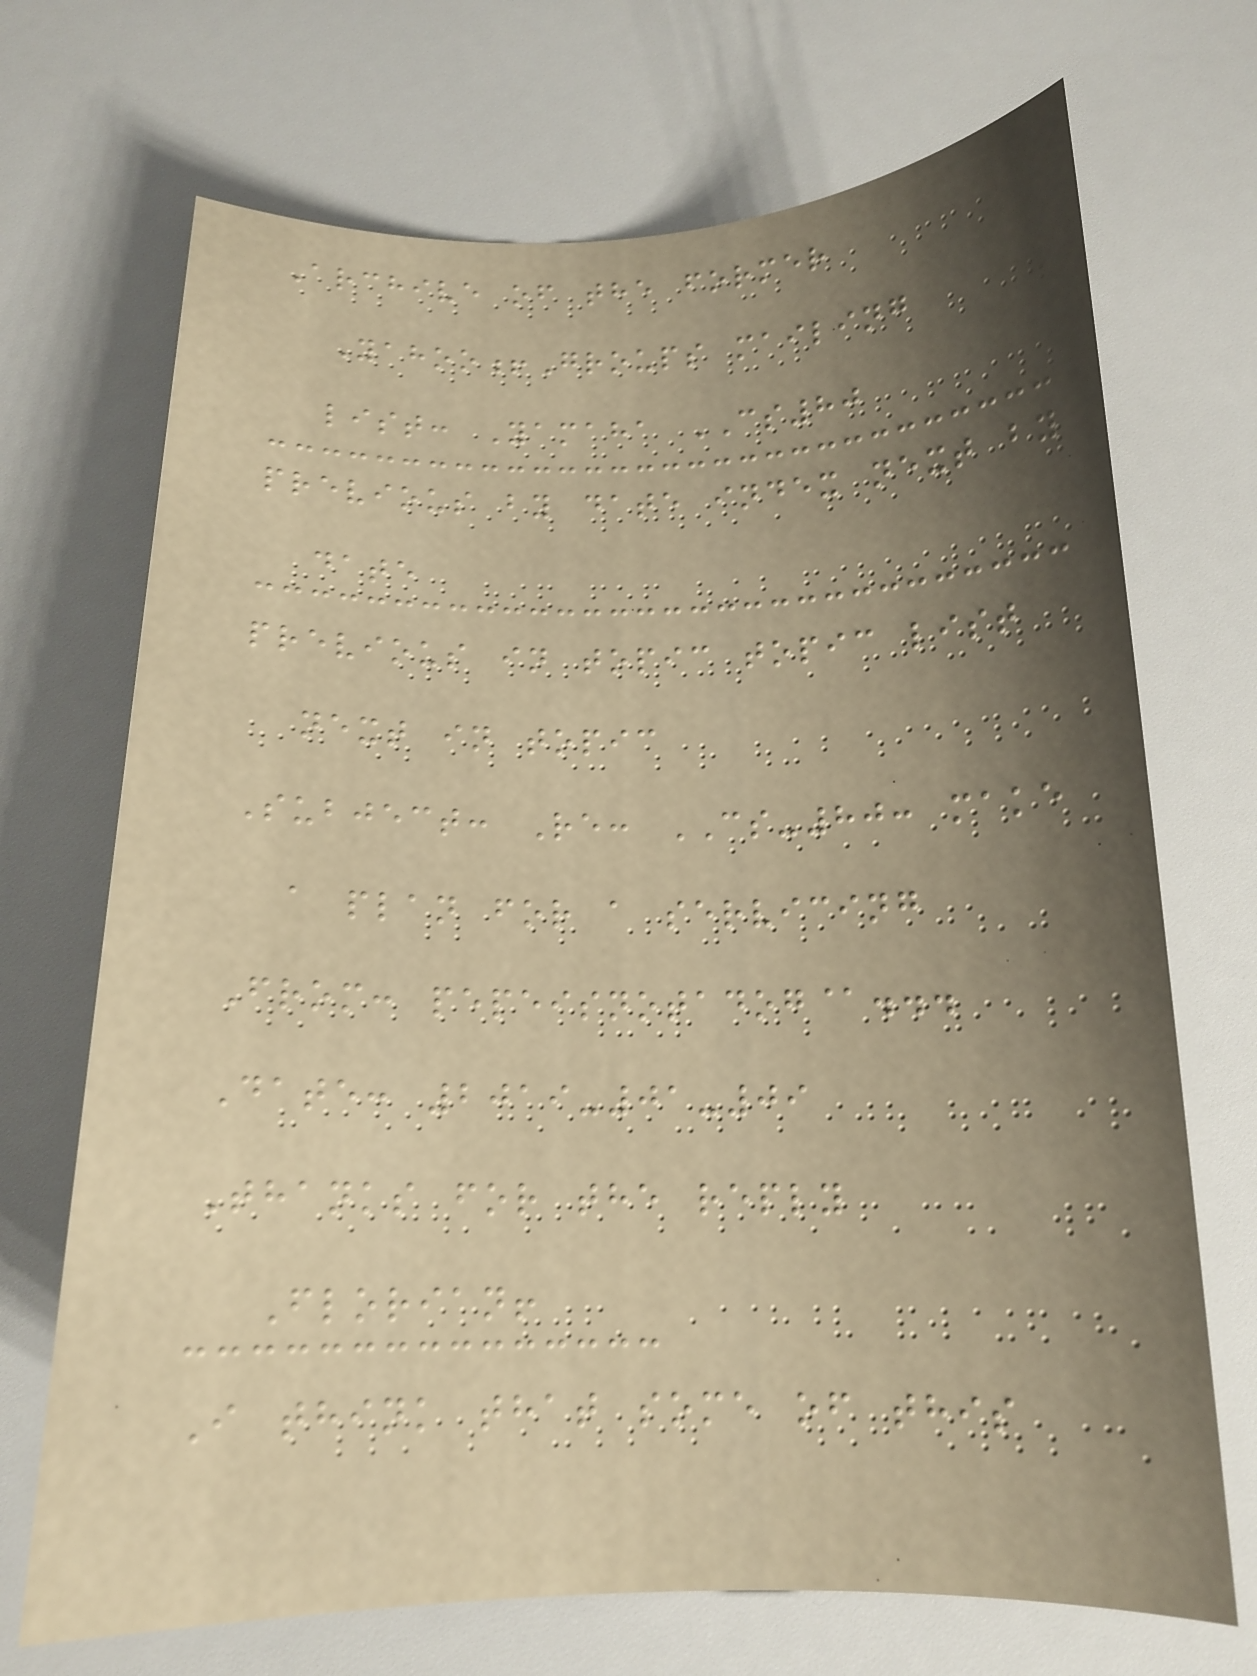Archive of the former
Yahoo!Groups mailing
list: Yamaha CS80
previous by date index next by
date
previous in topic topic list
next in topic
Subject: Re: CS-80: make
a plan for a servicing
From: pepeisnotadog@...
Date: 2019-01-09
Thanks for the reply
Florian!
I think that some of this
